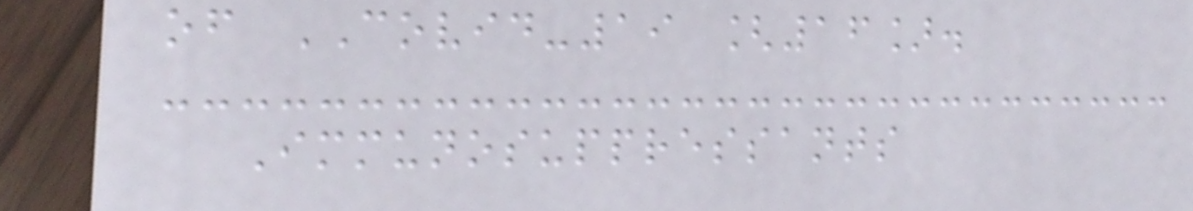of COVID-19 [16].
Immunosuppressants
